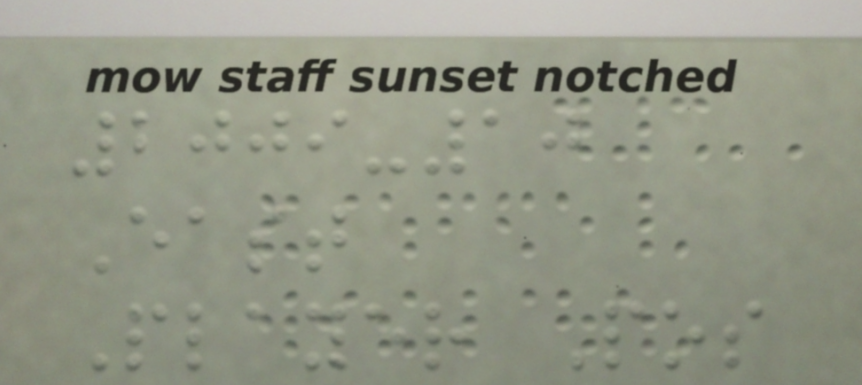2009-10
East
Player Pos
